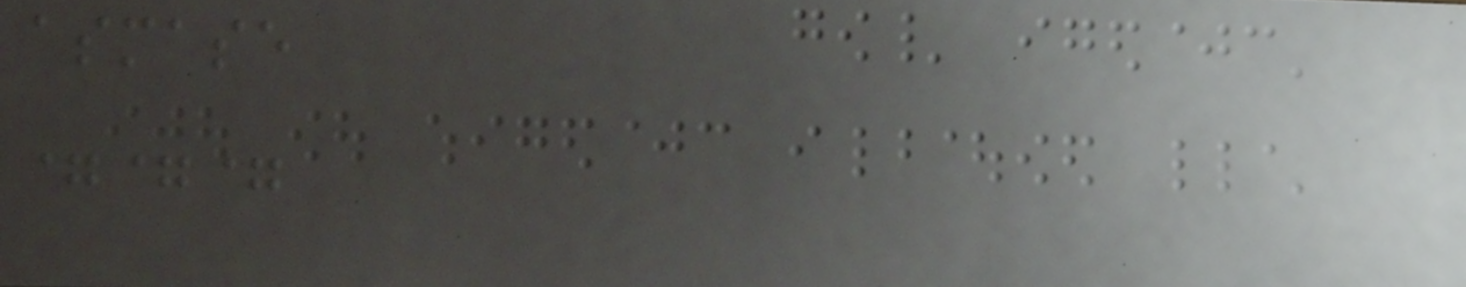asmase
===
